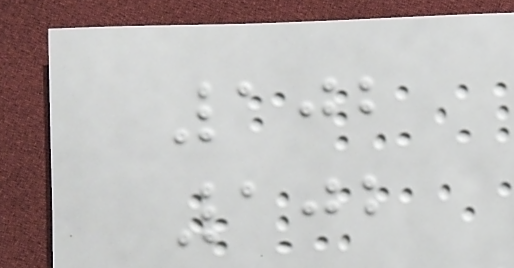102
102
